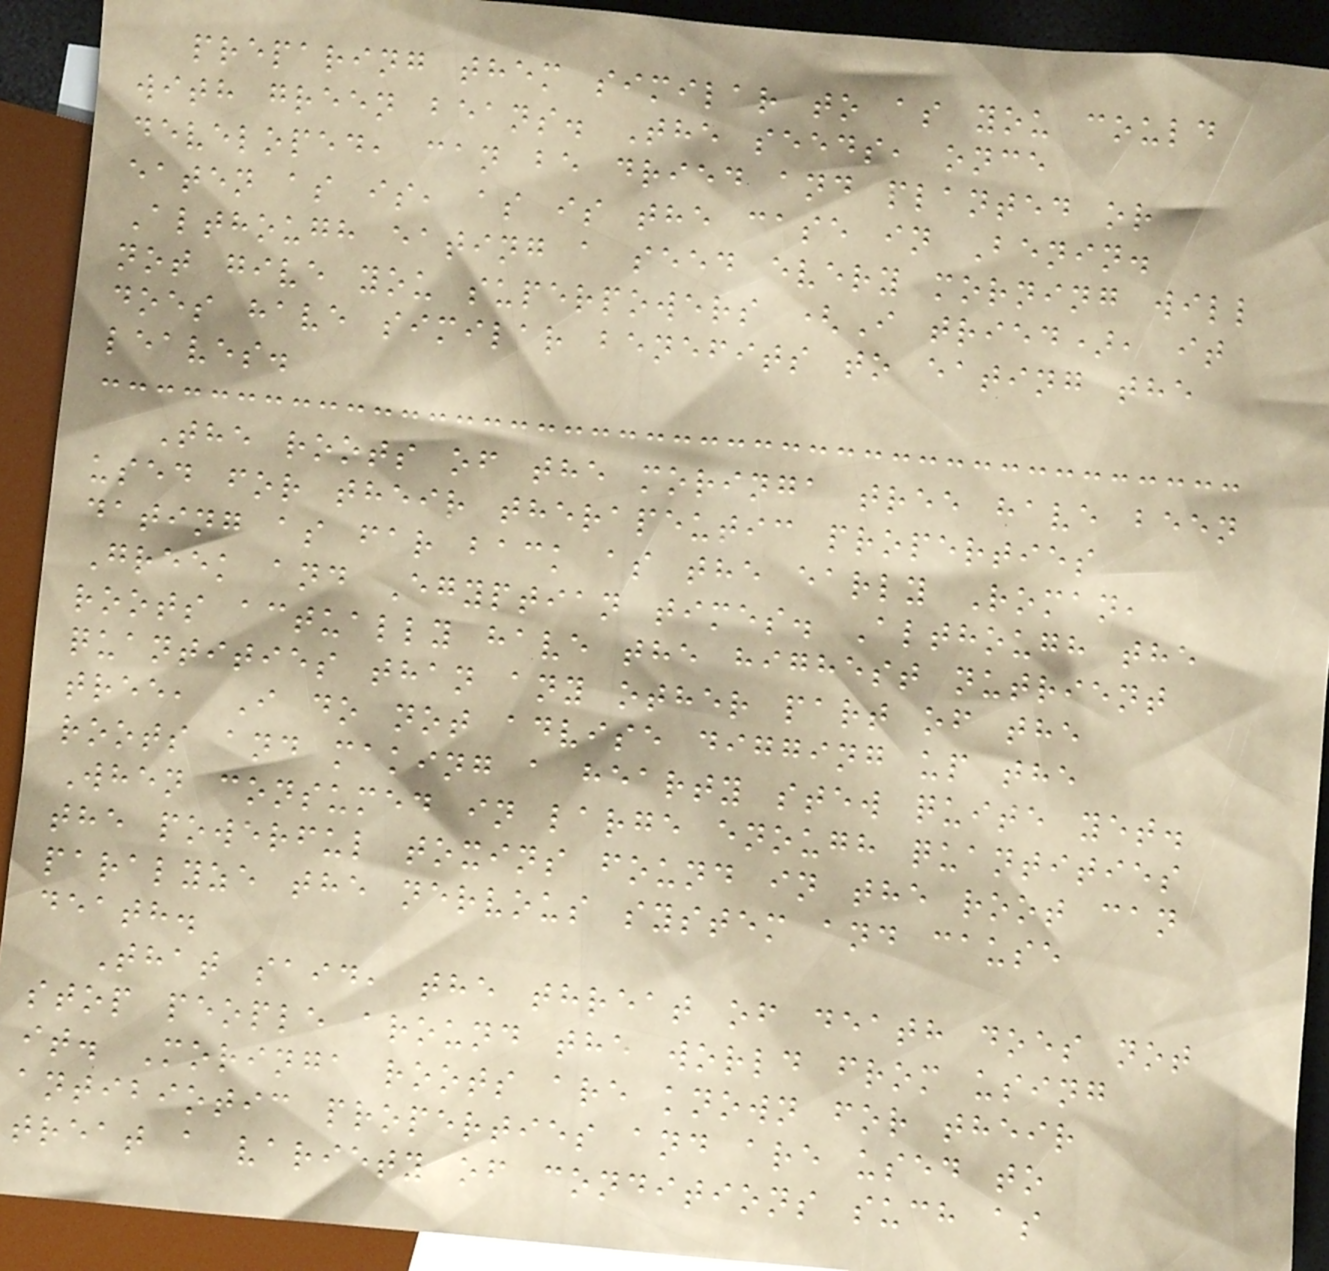preparing them similar to as you could
with green beans. The seeds, once
developed, can be dried and planted or
eaten as is, as is the case in Benin.
Although eating a seed every morning will
not give you superpowers (I tried), it
does have similar benefits to eating the
leaves.
The roots of the moringa tree have been
used for their therapeutic properties
dating as far back as the early Roman,
Greek and Egyptian times. Although the
roots actually have the highest nutrient
quantities than any other part of the
tree, I do not advise digging up the
roots and making a hearty stew quite yet.
When consumed in large enough quantities
the powerful toxins found in the root can
paralyze the nervous system and cause
death.
That said, the threat of death does not
stop people around the world from using
it. Moringa roots are known for their
antibiotic properties and are used to
treat a variety of conditions such as
